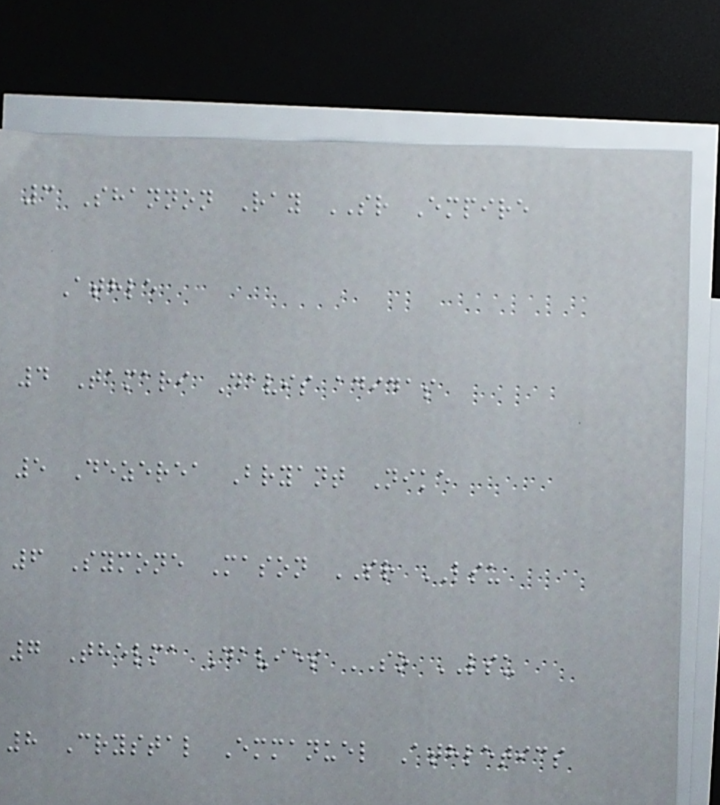3 Shannon Ray SR Empire
Athle
4 Tamari Davis adidas
5 Dezerea Bryant Nike
6 Symone Mason SR LSU
7 Thelma Davies SO LSU
8 Crystal Emmanuel Athletics
